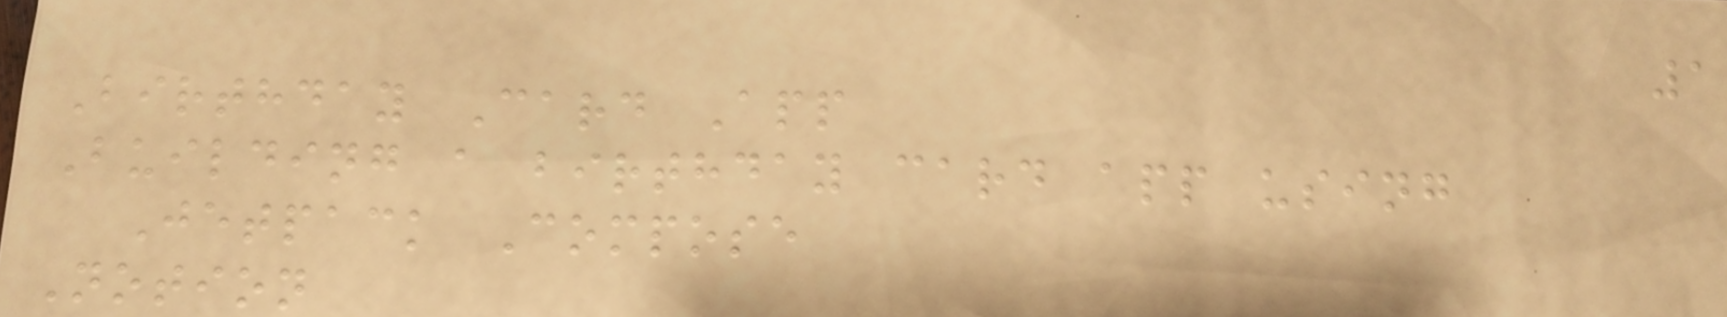1
Birthday Card App
Building a birthday card app using
Jetpack Compose
Notion
